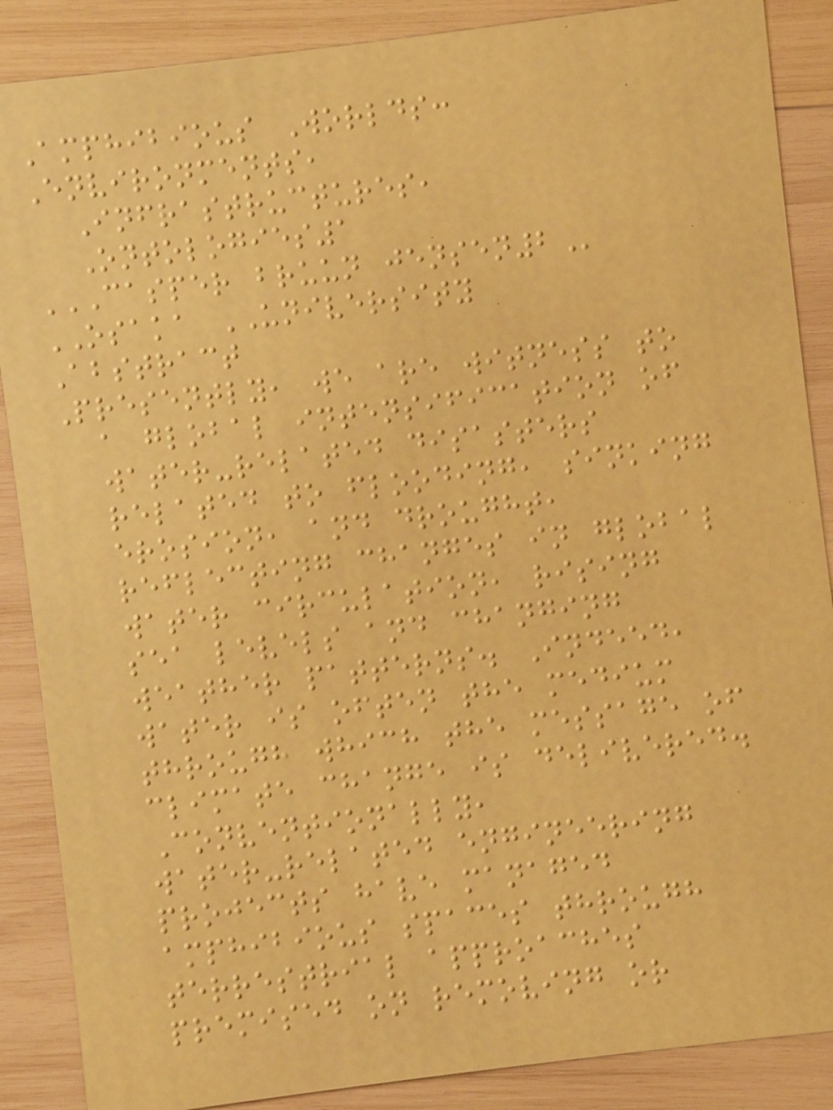Amphibious Worlds:
Environments,
Infrastructures,
Ontologies1
CASPER BRUUN JENSEN2
OSAKA UNIVERSITY
Abstract
Presently, we are witness to
a global intensification of
water-related disasters
related to flooding, sinking
erosion, and drought,
reflecting changes in global
water circulation, rising
sea levels and changing
weather patterns. Indeed,
water is often the medium
through which the message of
climate change is delivered.
Conventionally,
water-related engineering
projects have managed
amphibious spaces through
terrestrial approaches
premised on removing or
